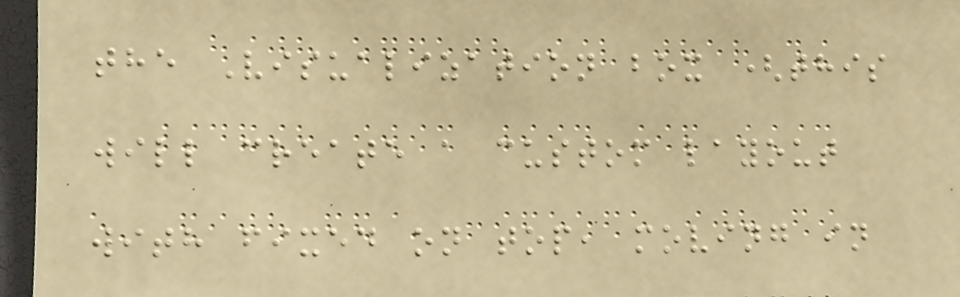the Visualization box (this
will create a custom layout
with fixed on top, moving in
